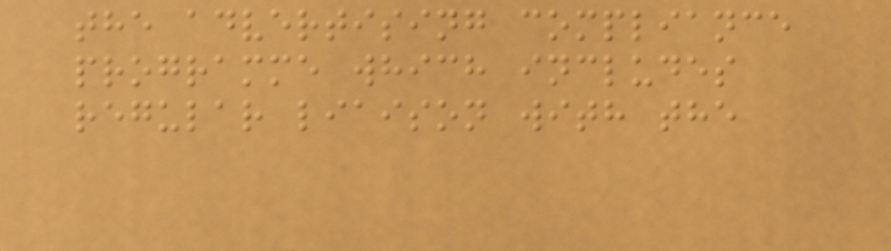the advertising compliance
programme which includes
regular liaison with the
